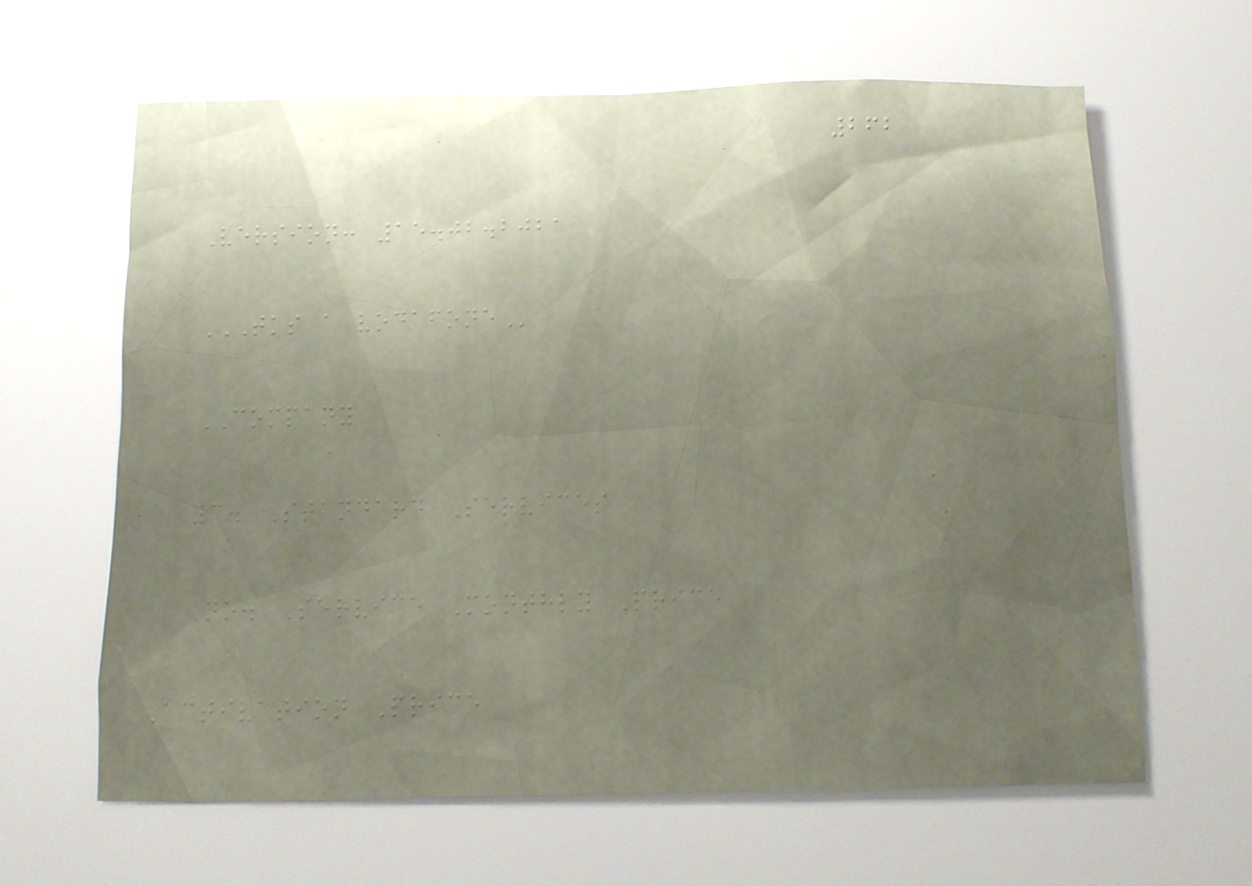262
Version: 15.02.2021
TKS A VODAFONE
COMPANY
3. Standard Services
No. Service Monthly Price
Activation Price
